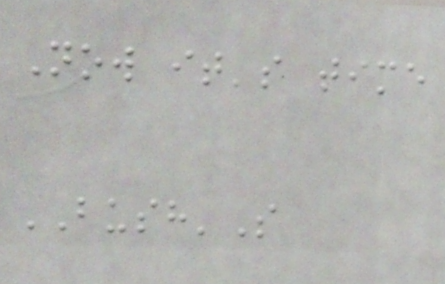Now it's time
BUSH'S
